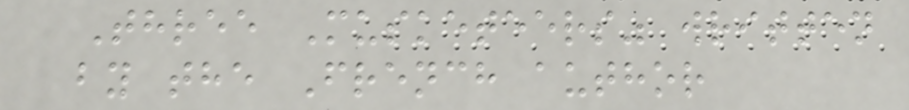Three Musketeers" written
by the French author
